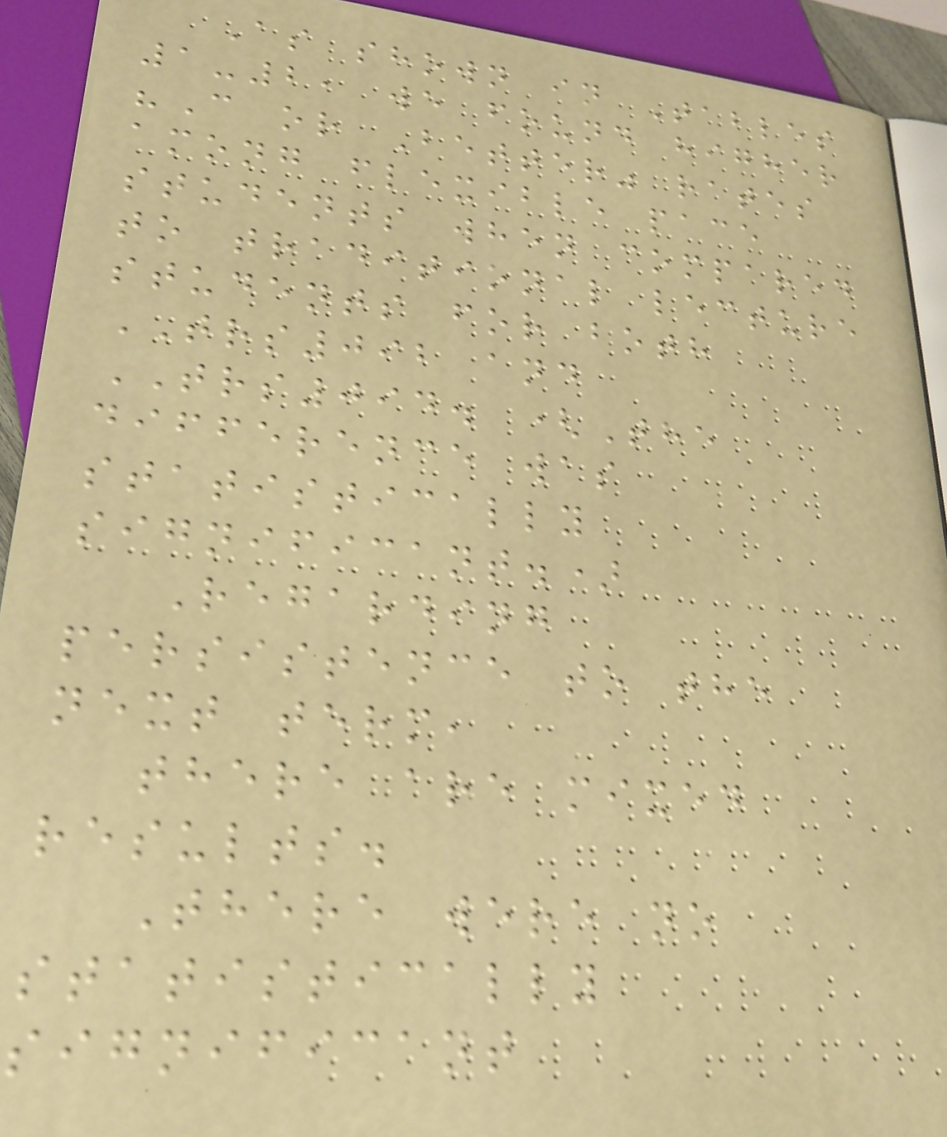As shown in Tables
1-2, we found higher
"C or Better" rates
among flexible pace
students when compared
to traditional lecture
students for both
TRS092 and
TRS094. (The
difference was
statistically
significant.)
Regarding
persistence to the
next term,
there are mixed
results.
There were no
statistically
significant
